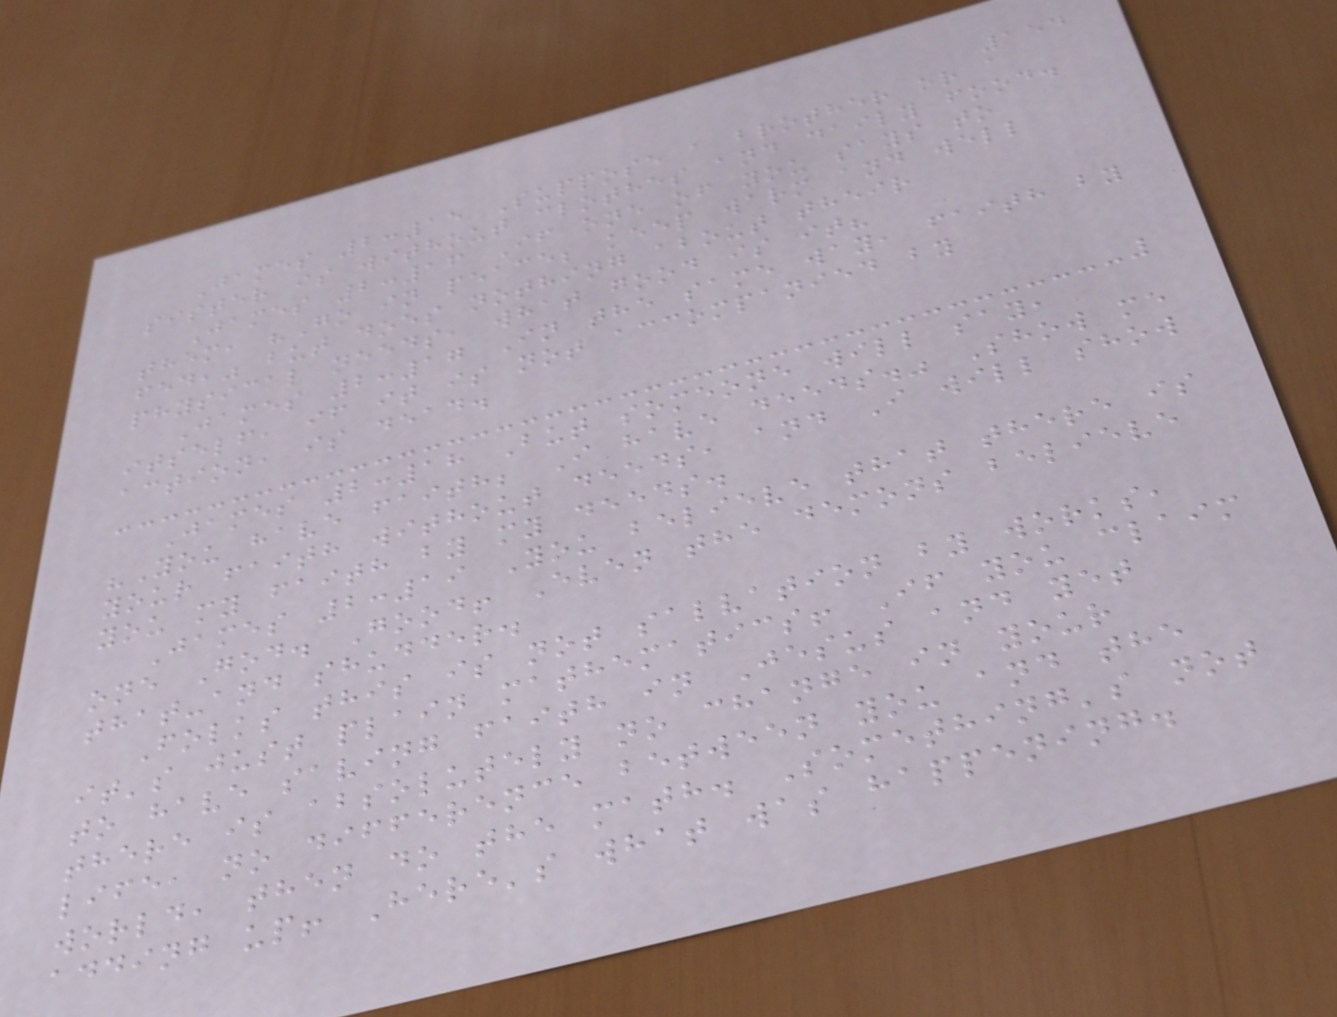154
James 2:15 Suppose a brother or a
sister is without clothes and daily food.
James 2:16 If one of you says to
them, "Go in peace; keep warm and well
fed," but does nothing about their
physical needs, what good is it?
James 2:17 In the same way, faith by
itself, if it is not accompanied by
action, is dead.
James 2:18 But someone will say,
"You have faith; I have deeds." Show me
your faith without deeds, and I will show
you my faith by my deeds.
James 2:19 You believe that there is
one God. Good! Even the demons believe
that-and shudder.
Folks this is not salvation by works,
it's just plain mathematics! If you claim
to have saving faith in Jesus and yet
there is absolutely no change in your
life, no difference between you and the
world, then do the math. Something's not
adding up! Here's what was happening.
